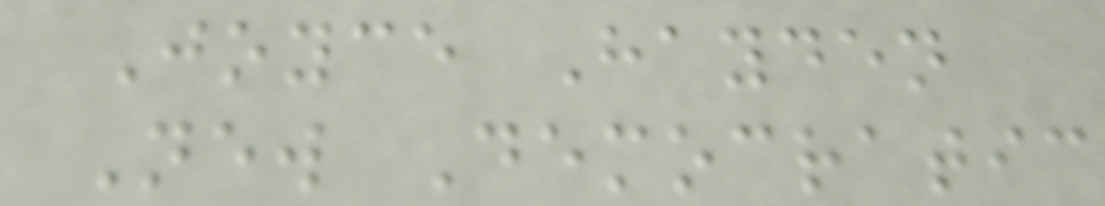Joyce Hayden
New Democratic
